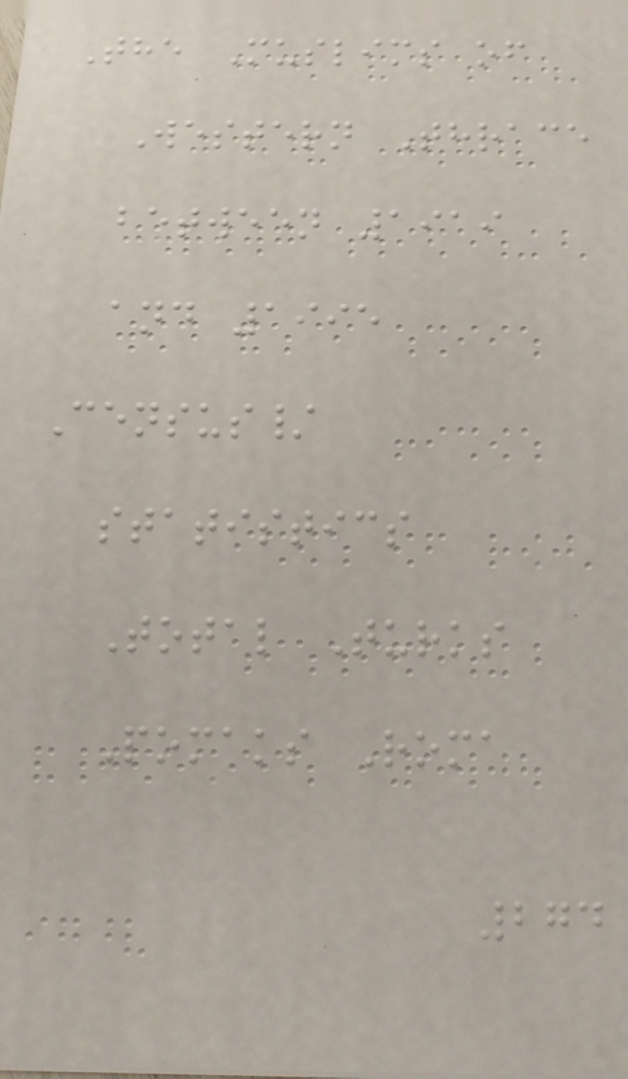The Muslims of
Western Thrace
between 1919
and 1995
Census/
statistics
Total Turks
Pomaks Roma
274
